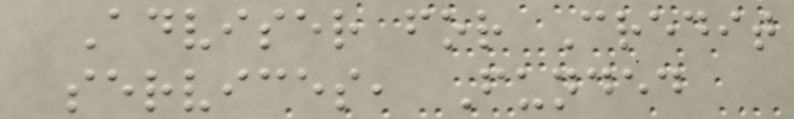Adviser for Credit
services, Funded
